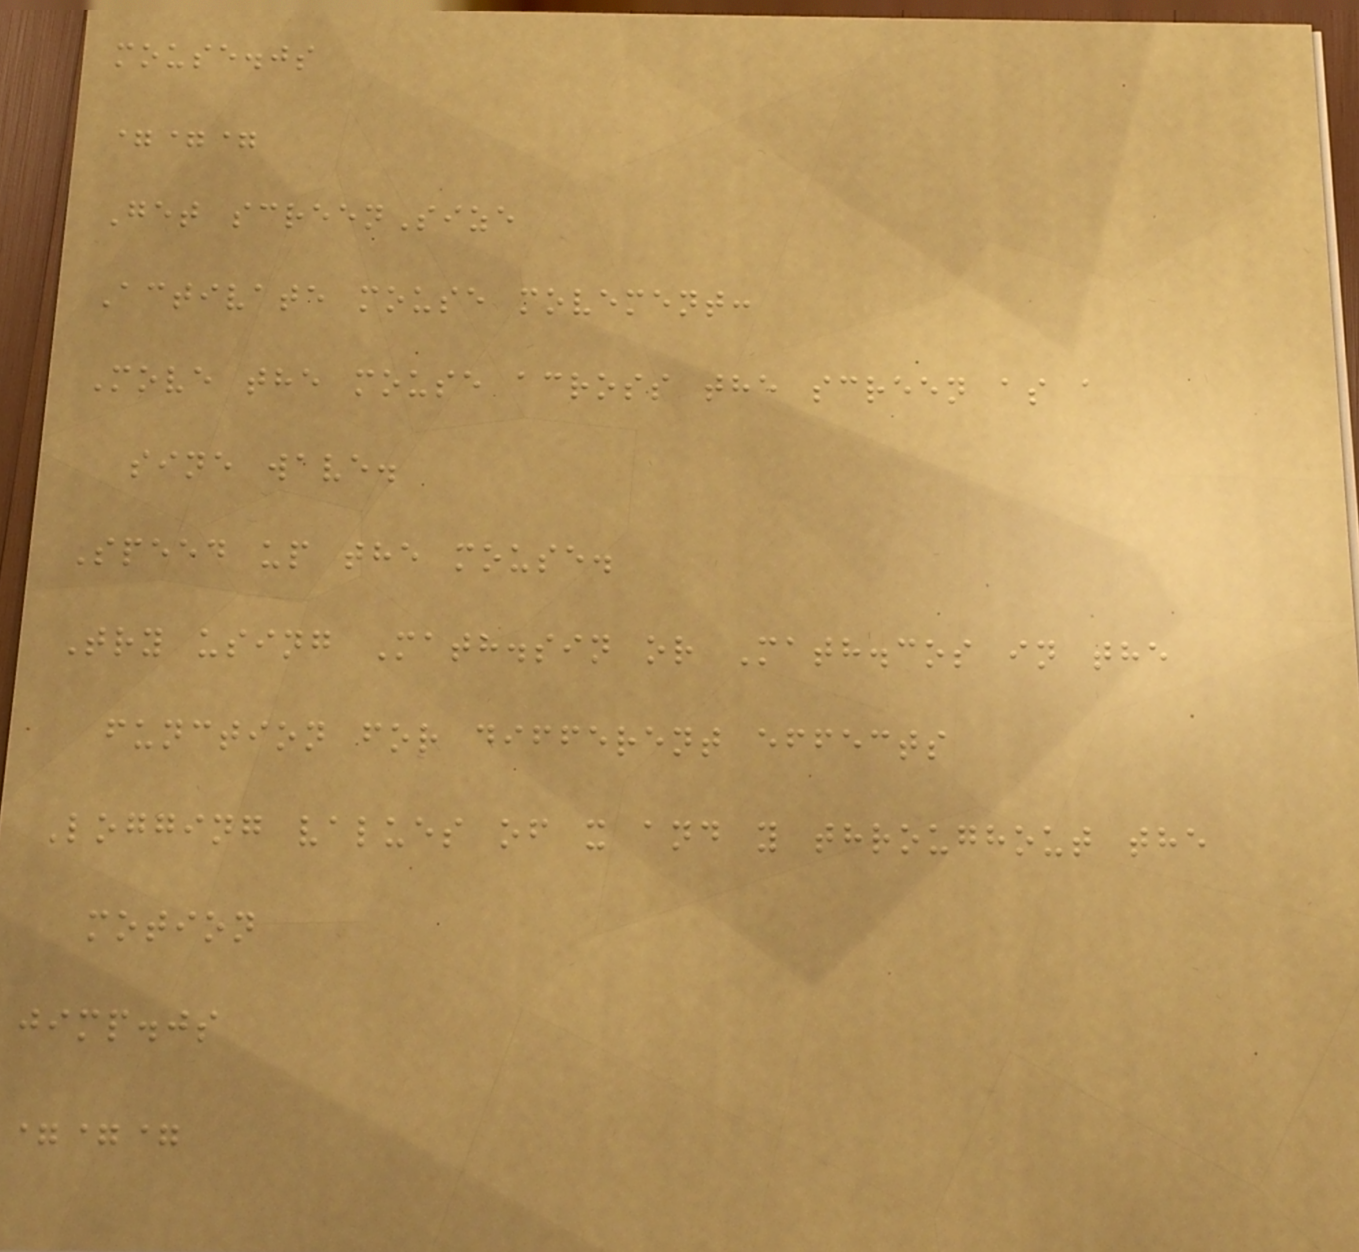mouse.js
===
Get screenSize
Activate mouse movement:
Move the mouse across the screen as a
sine wave.
Speed up the mouse.
Try using Math.sin or Math.cos in the
function for different effects
Logging values of x and y throughout the
motion
jimp.js
===
